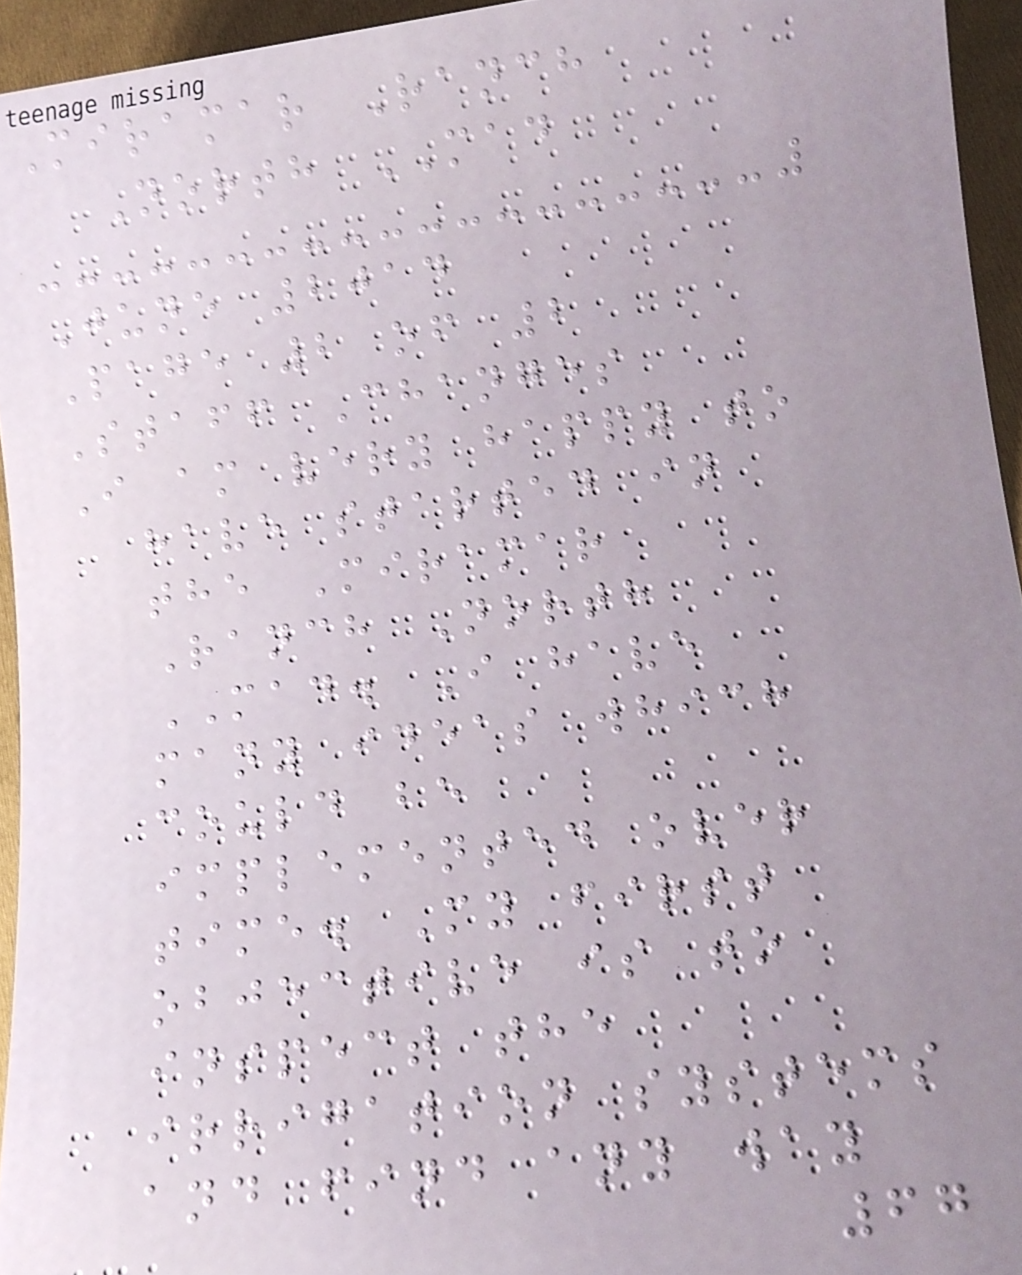Miramar Ranch
North MAD
June 2014
Page 2 of 2
Staff Changes
I am very happy to
have started in
the Miramar
Ranch North
MAD. I have
many ideas which
could be
implemented over
time. My first
objective is to
inspect the
irrigation systems
and find any way
67
